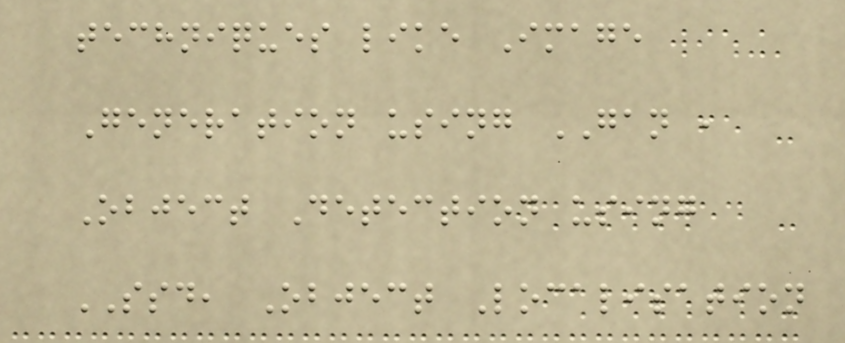techniques like Image
Generation using GAN ,
Object Detection using
SSD, Object Localisation
